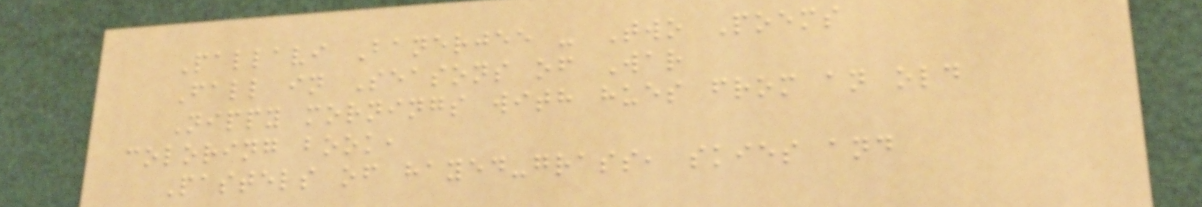Pallavi Banerjee - Two Poems
Fall in Seasons of War
Nippy mornings with hues from an old
coloring book,
Pastels of hayed-grass, skies and
